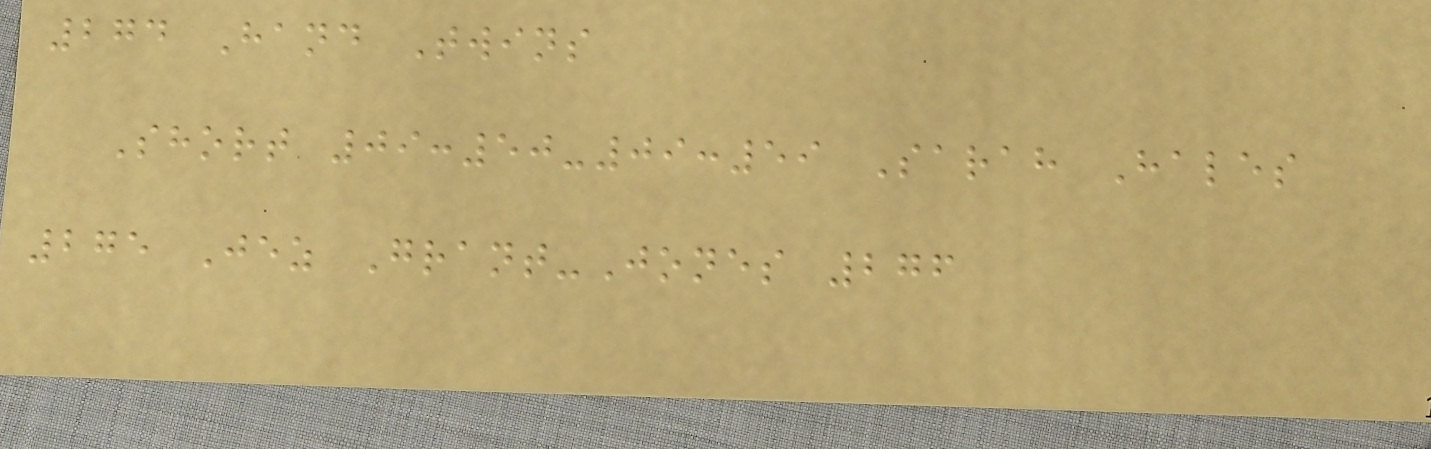274 Hand Twins
Short 09:50-09:59 Sarah Hales
275 Jez Grant-Jones 276
